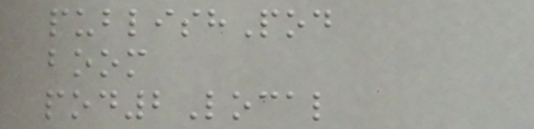publishPod
boom
pod2Local
